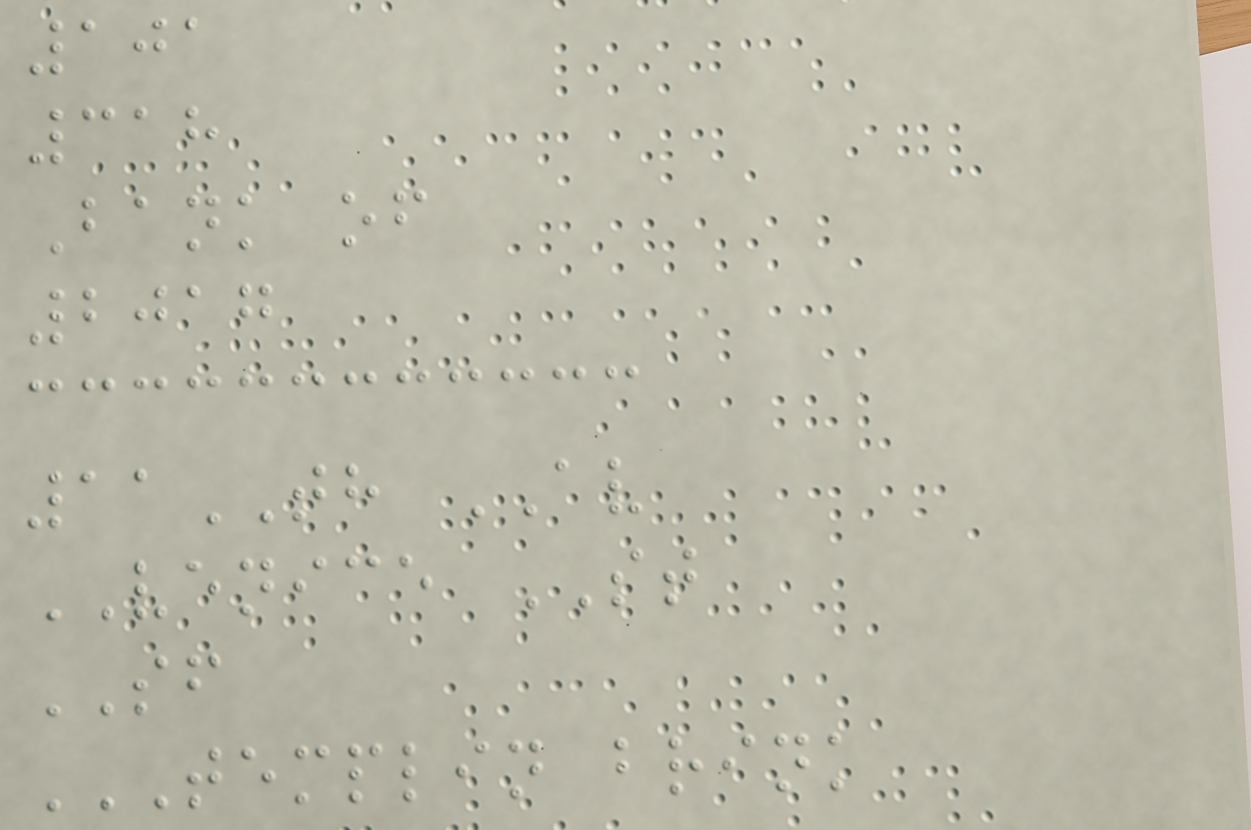101
318
Bank of
2017
11TH AV
VENICE ST
SF
TEMPLIN BRINK
